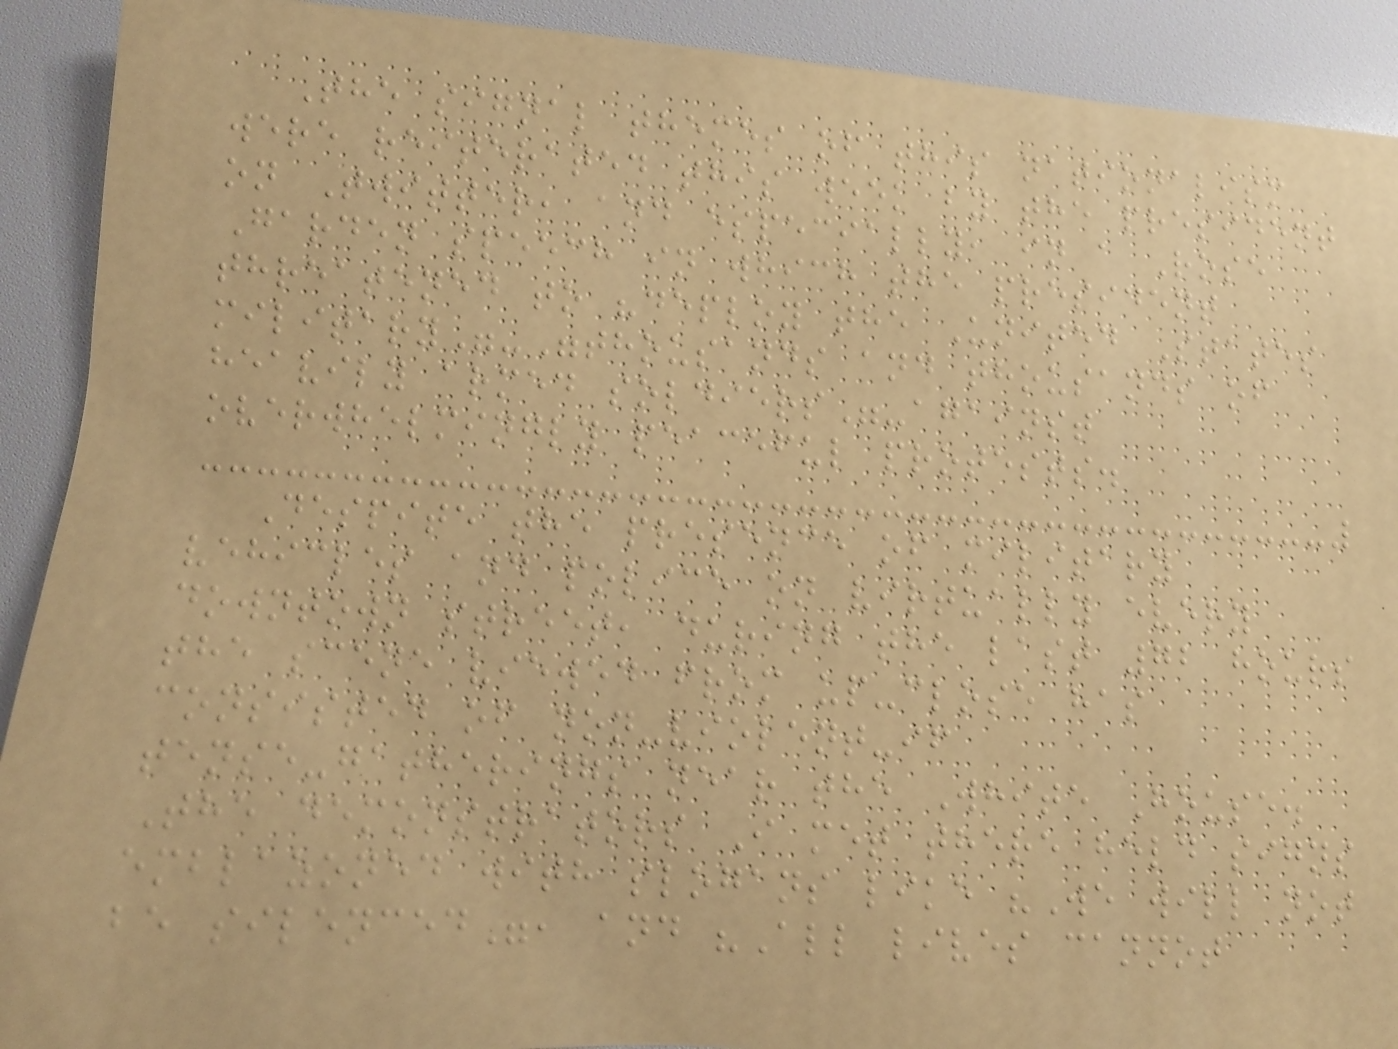The signal themes of this nationalism
were reiterated this week by the president
on Twitter, and especially, in a Rose
Garden speech in which the president
threatened to "deploy the United States
military"-"thousands and thousands of
heavily armed soldiers"-against
overwhelmingly peaceful protests.
Despite the presence of military
vehicles and police on virtually every
downtown street, during the last 72 hours
the scene viewed from up-close has
consisted of non-violent-if
tense-gatherings near the White House.
The demonstrators I met there held signs
emblazoned with slogans like "We will not
be silenced", and "All lives cannot
